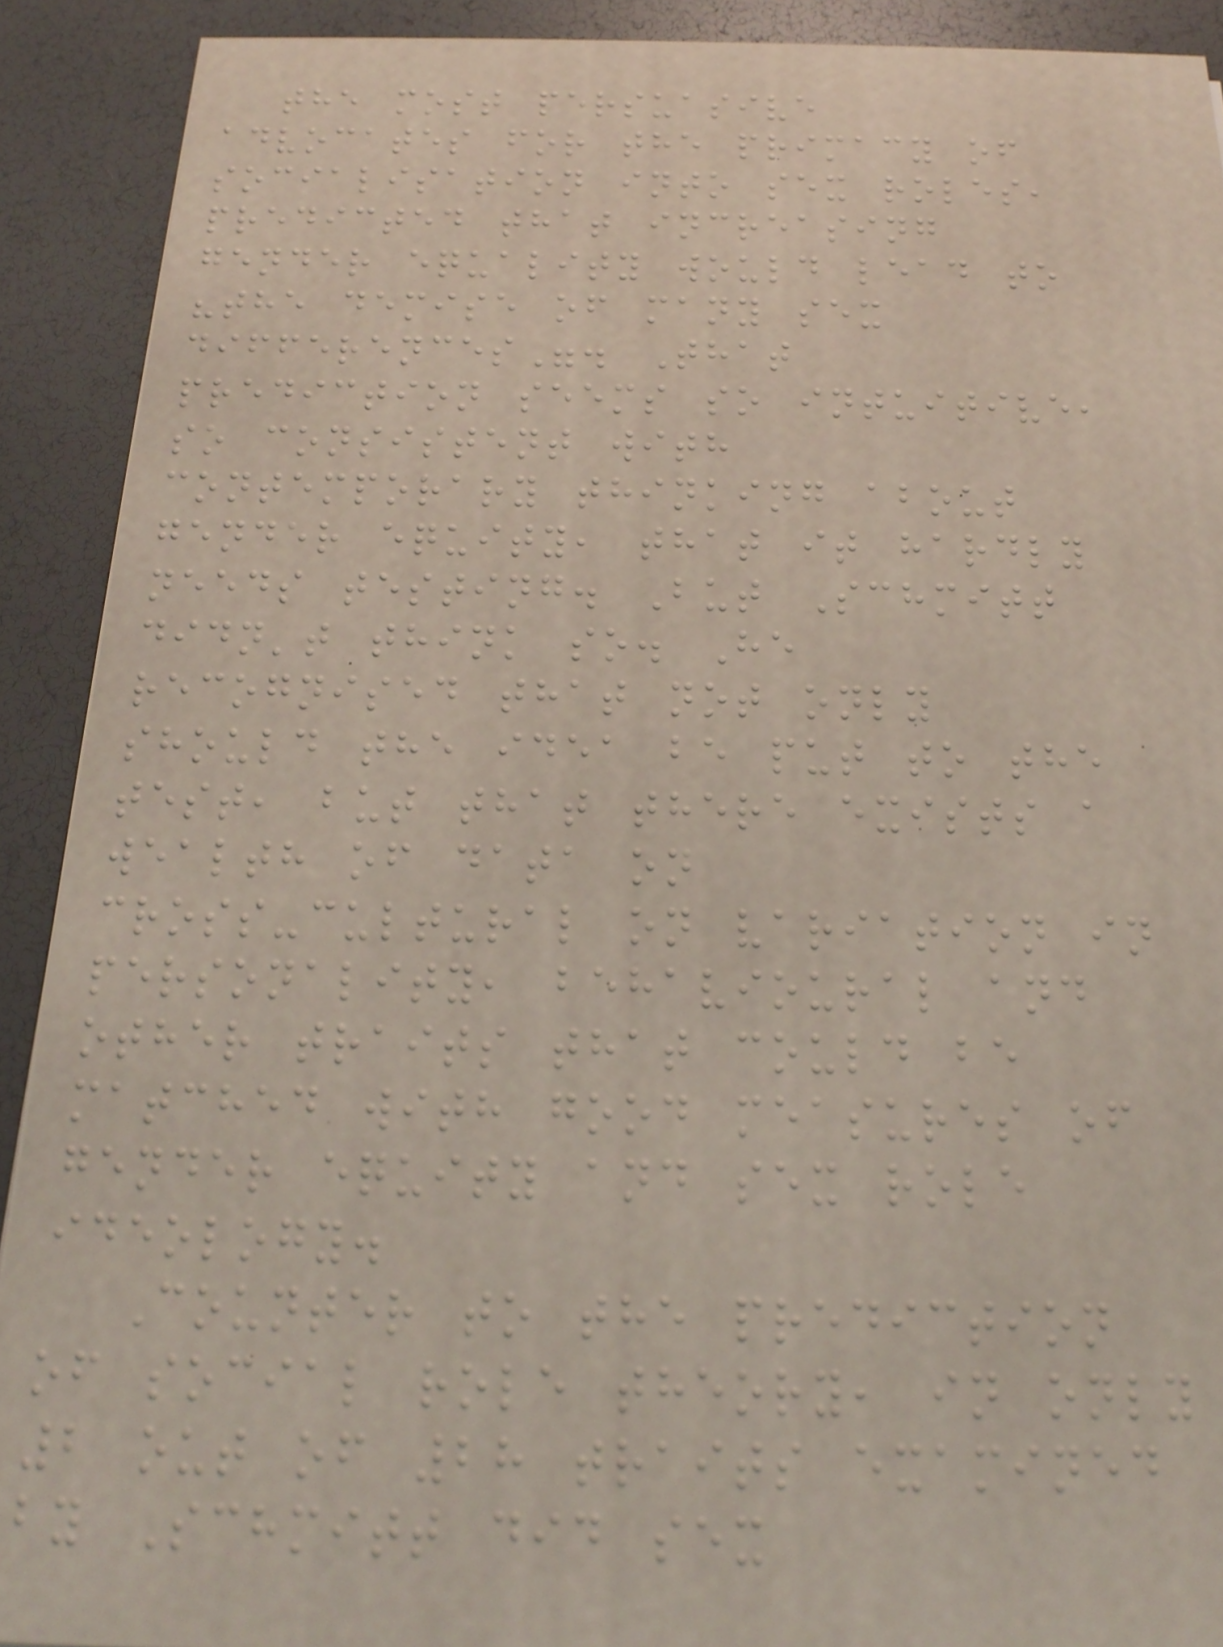the most persuasive
advocates for the primacy of
socialisation into sex roles,
predicted that increasing
gender equality would lead to
"the demise of many sex
differences". That
prediction seems so intuitive,
so consistent with
contemporary thinking about
gender equity, that it hardly
needs testing. But Schmitt
didn't think so. He
recognised that not only
should the idea be put to the
test, but that there exists a
wealth of data on
cross-cultural on variation in
personality, behavioural and
other traits that could be
matched with good measures of
gender equity and sex role
ideology.
Counter to the prediction
of social role theory, in only
2 out of 28 traits examined
by Schmitt did sex
